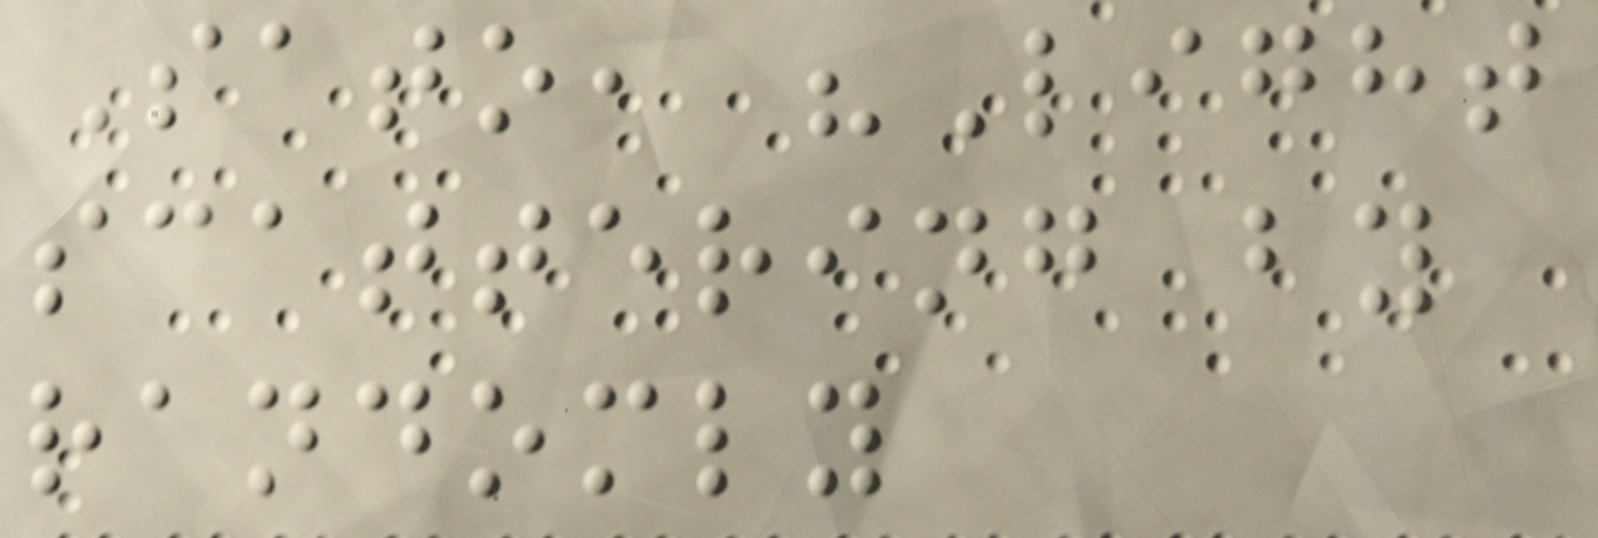Sato, "Light
scattering by
randomly
